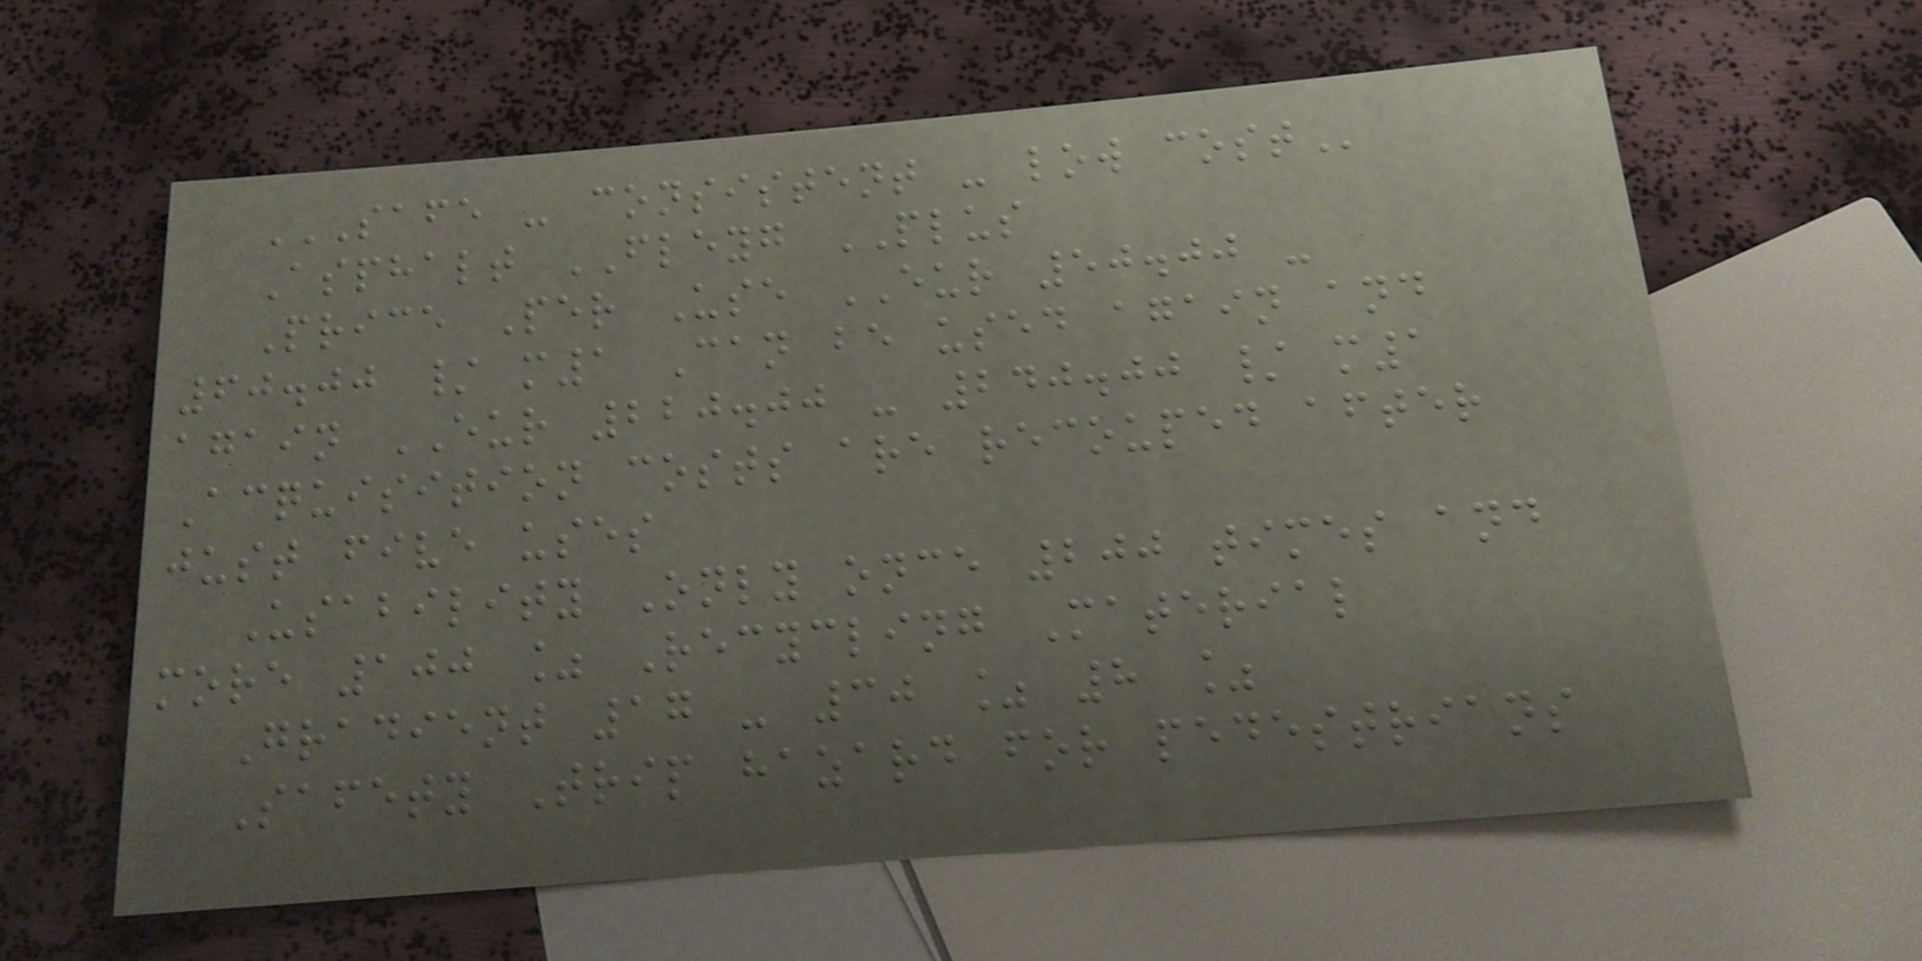SAFE - CONSISTENT - LOW COST
Asphalt FLEYG PLUS
Price Per Use EUR 50.00 -
60.00 / m1 Can be used again and
again EUR 220.00 - 240.00 / m1
Acquisition costs are recouped after
just five uses
Usability Only once 200 times and
more 100 % Recycling Material
Gradient 17 - 30 % 8 %
Safety Trip hazard for pedestrians
